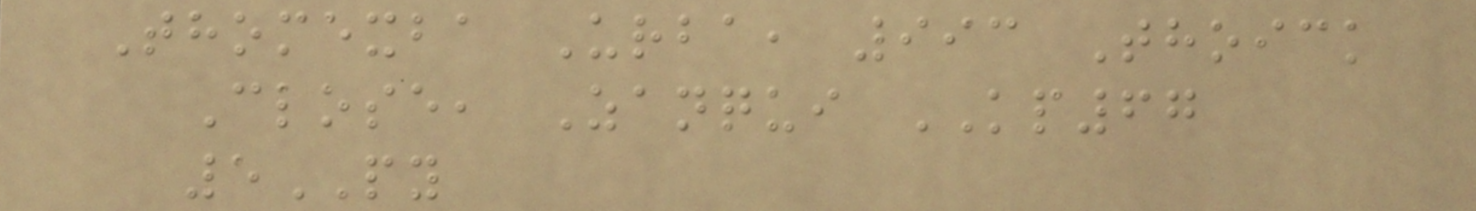Thomexba Urba, 993 Thoick
Close, Zanqui KP67
5PY
